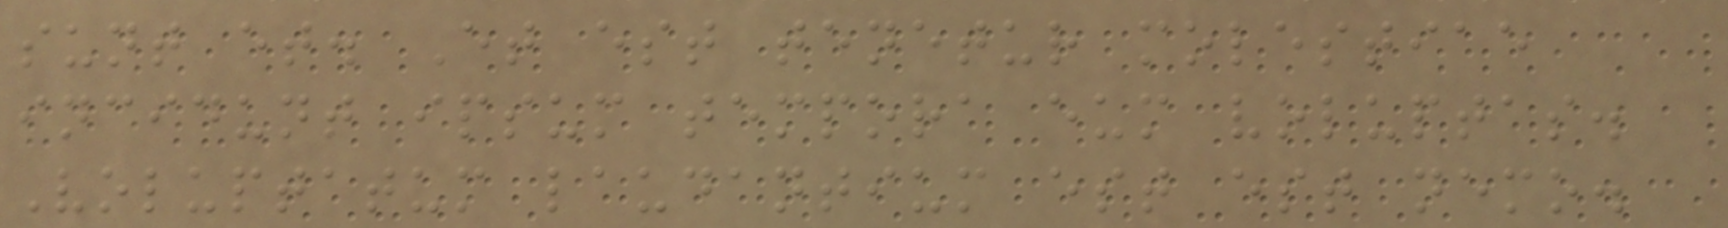sunt et. Et est tenetur molestiae
incidunt ipsum tempora eum voluptas.
Voluptatum laudantium est est nemo.
